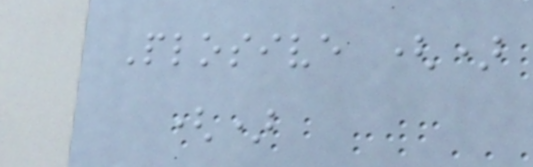Plosive ()
()
